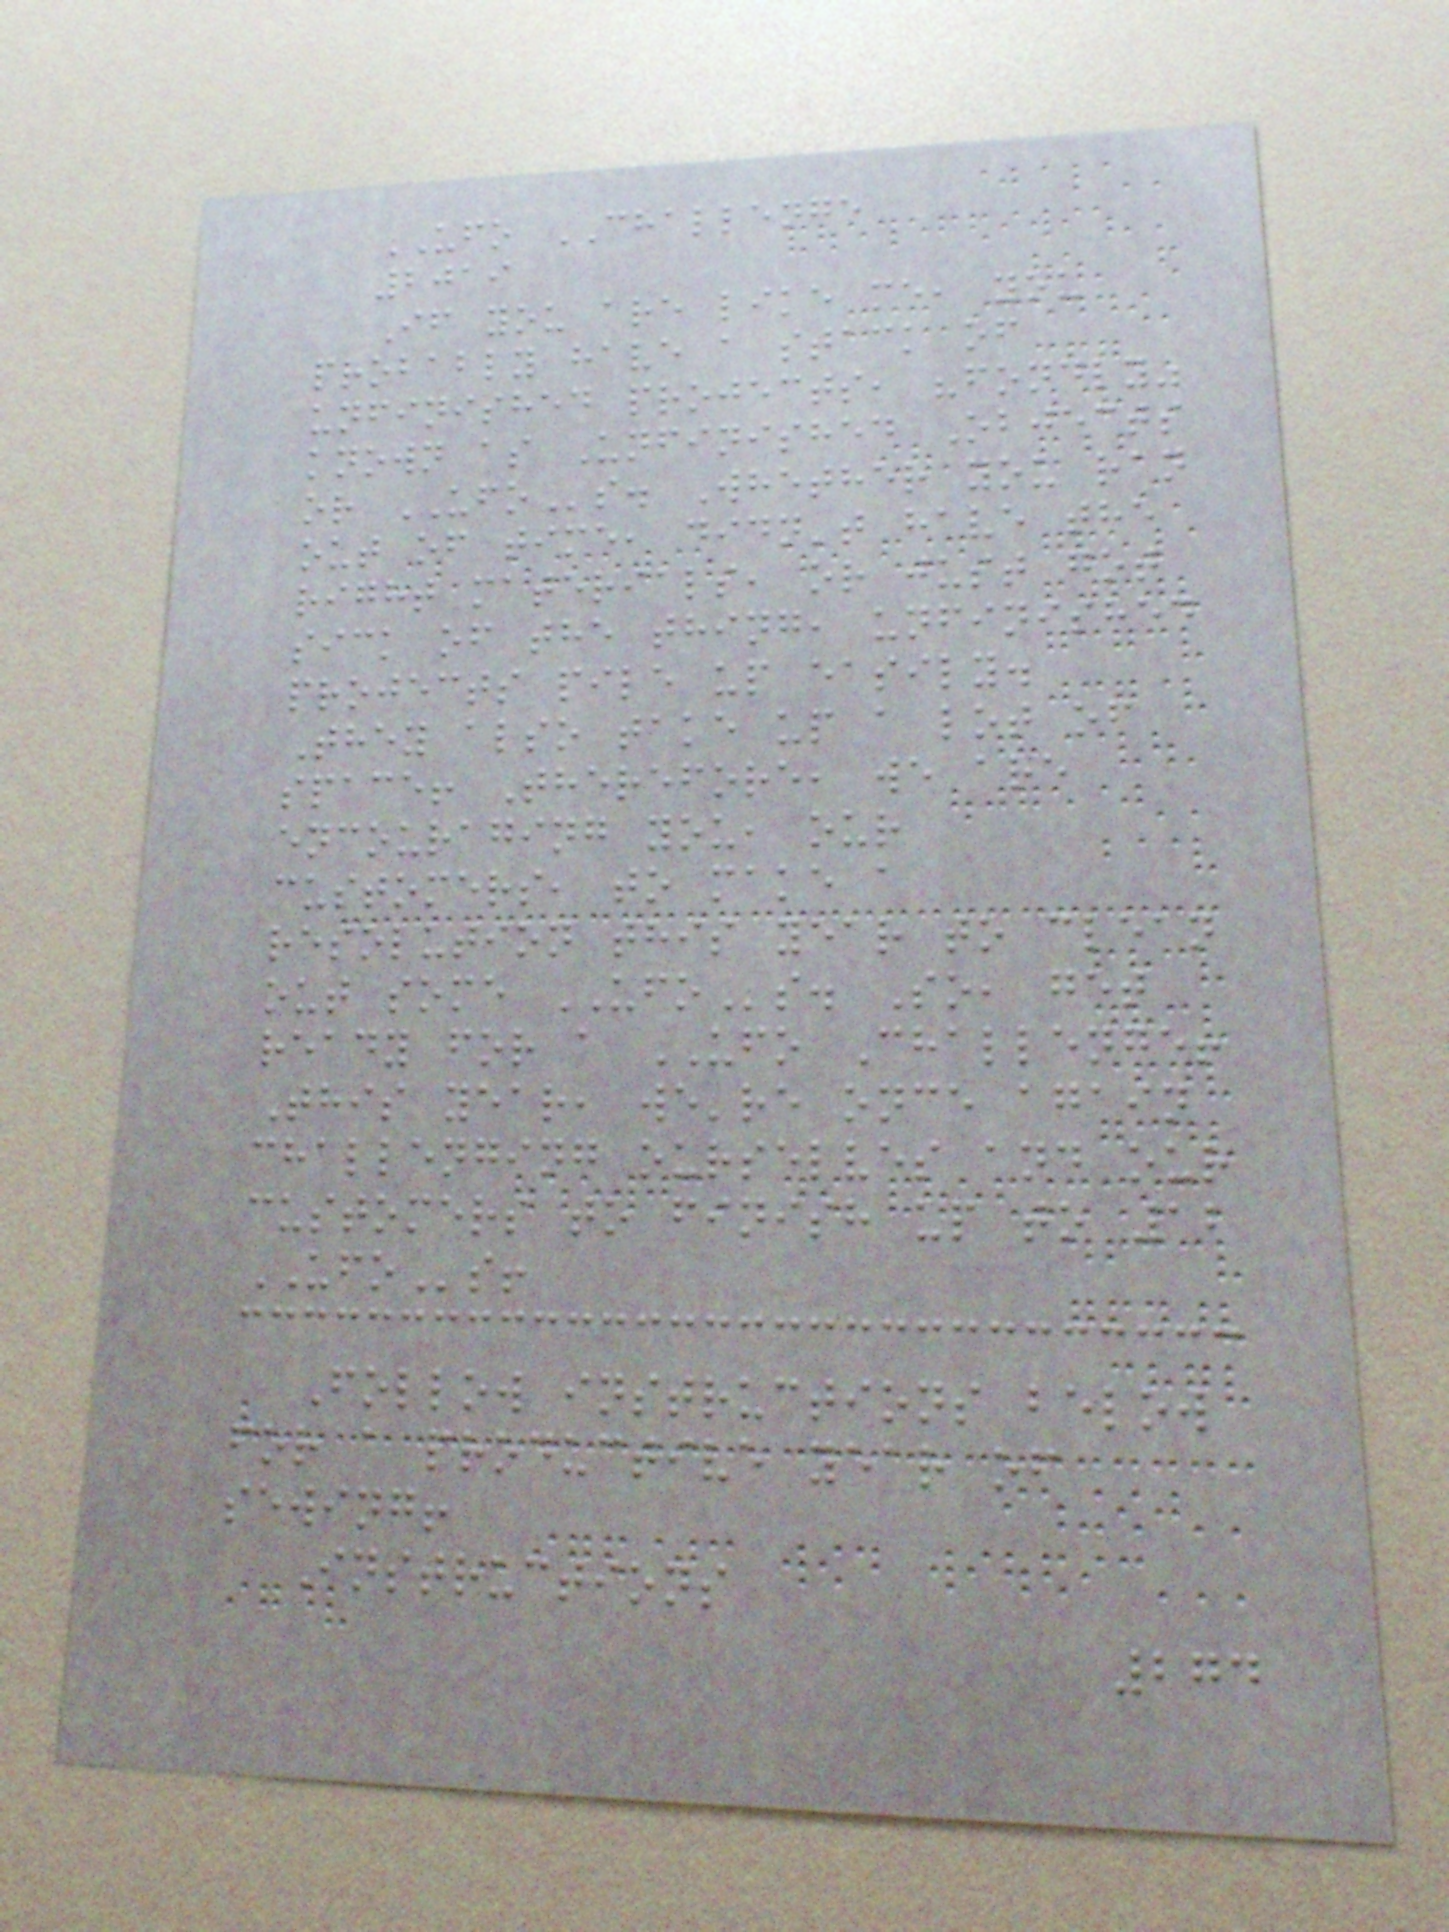UFO CHALLENGE
2019
If you are like me, you
probably have a stack of
unfinished projects, "fondly"
known as Unfinished Objects
or UFOs. Whether you ran
out of time, didn't have the
right materials, or just got
sick of the thing, unfinished
projects pile up easily.
They also take up a lot of
space! Therefore, we are
encouraging you, our
customers, to make a
resolution this year to clean
out some UFOs. So, get
ready for a UFO Challenge!
This year, we're once again
challenging ourselves and our
customers to finish up to 12
UFOs!
Follow instructions below
for a productive year of
sewing!
Instructions
274
